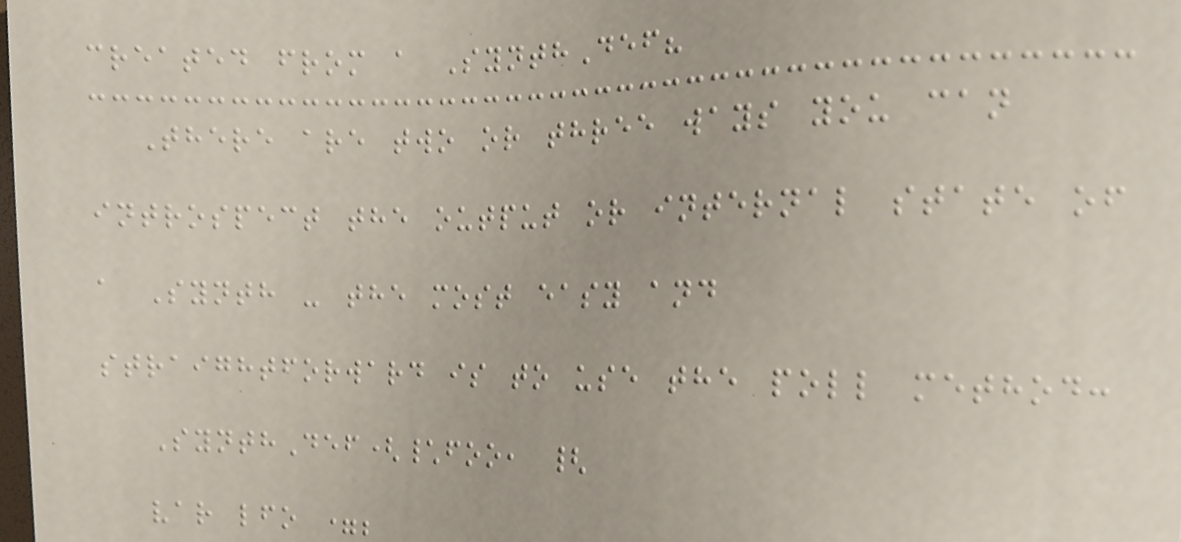created from a SynthDef?
There are two or three ways you can
introspect the output or internal state of
a Synth - the most easy and
straightforward is to use the poll method:
SynthDef(\foo, {
var lfo =;
